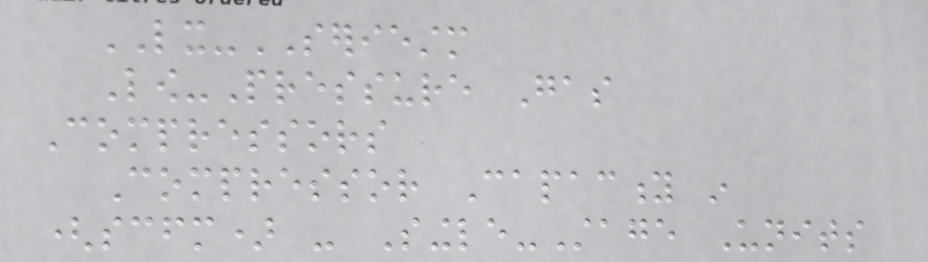LX-SERIESTM
Low-Pressure Gas
Compressors
Compressor Capacity in
(scfm) - Single-Stage Units
